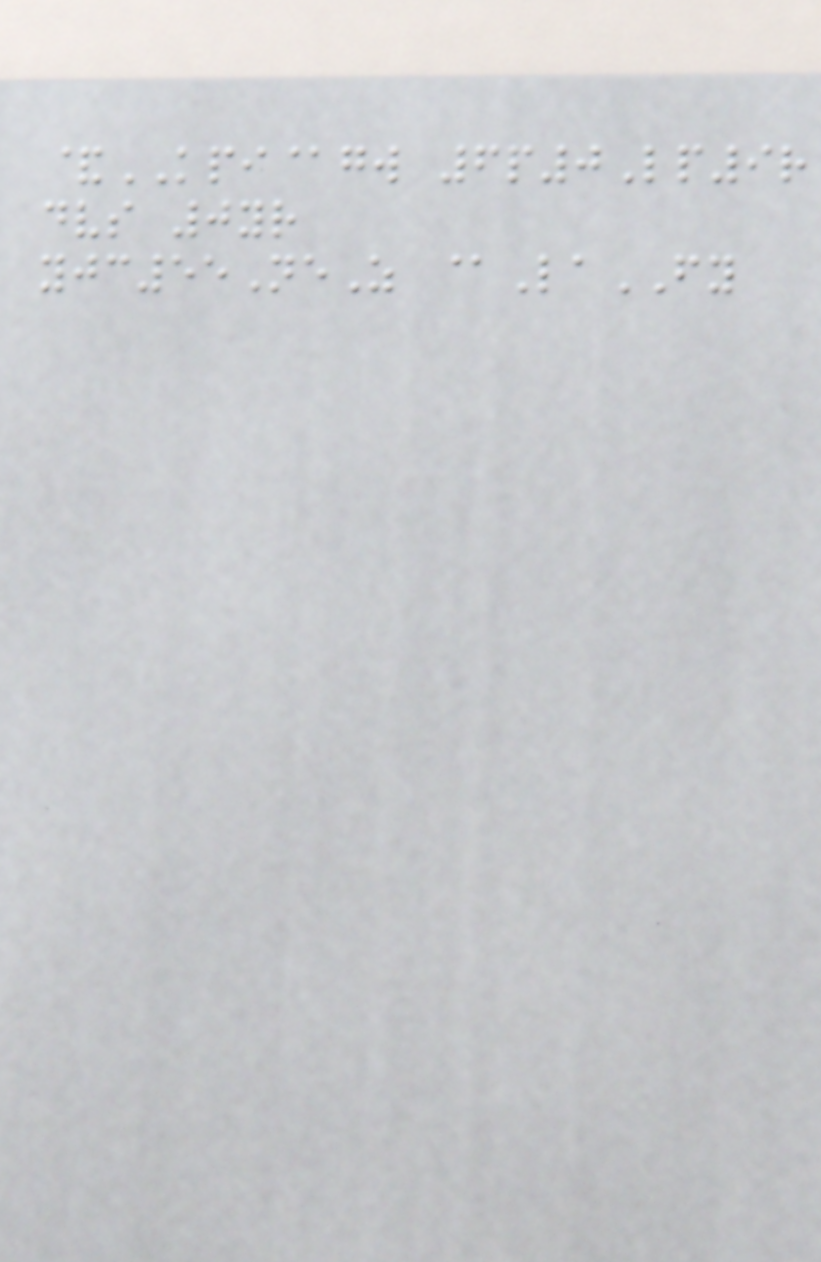&KPI@gw 6p0Lp9r
dvs 0yr
yjc55NeZ @LaFY
